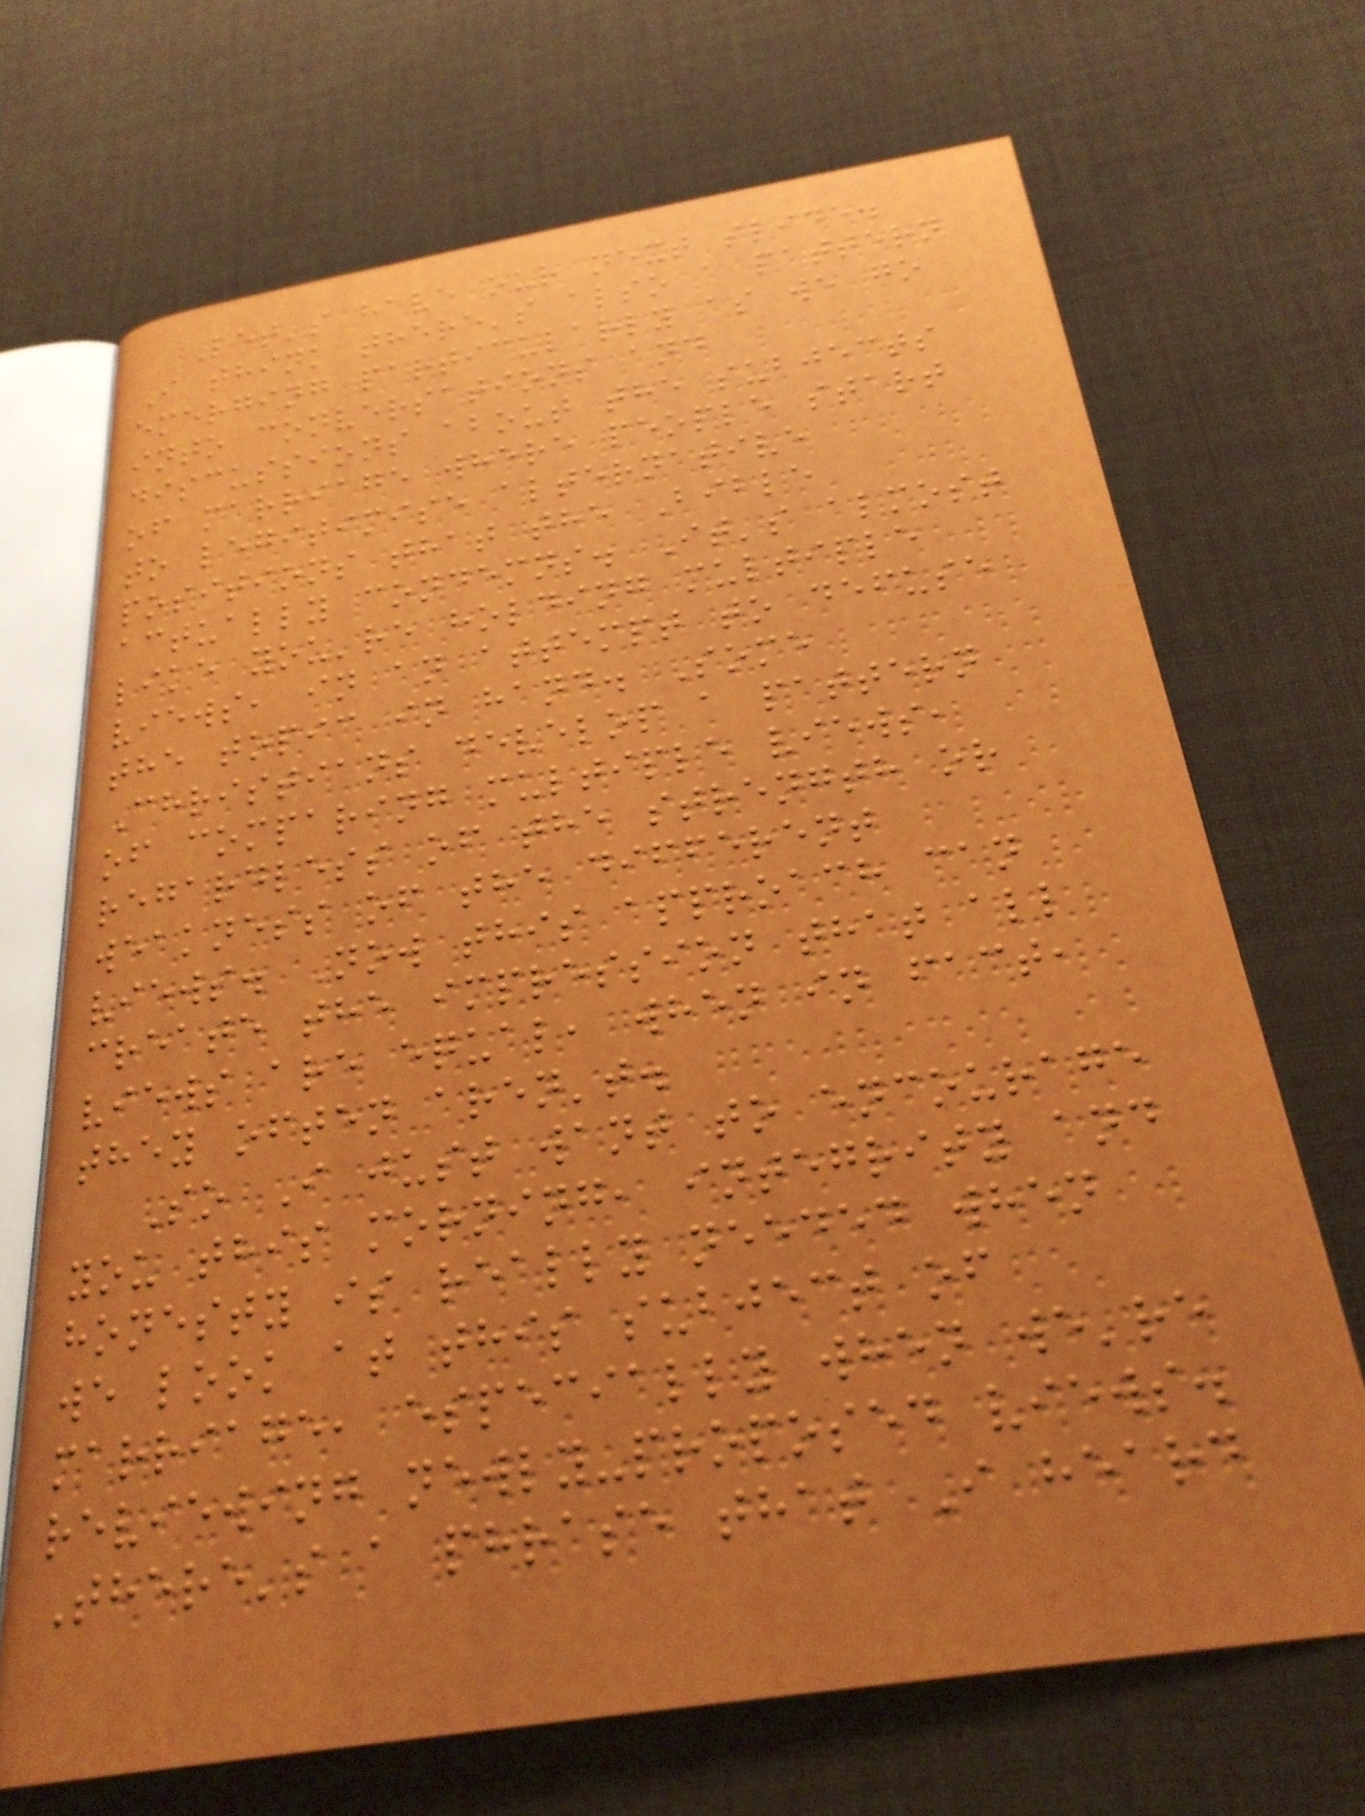Let's have our next slide.
I think there's also a pattern
emerging particularly as we go
into conversations and
discussions about the subjects
of marriage where people start
to legitimise alternative
positions that the Bible
actually condemns. It's almost
like you're holding multiple
views, in an attempt to defuse
the topic in hand. Some
Christians develop a pattern
of comparing multiple views,
regardless of the strength or
weakness of the different
views. Now this approach can
create the impression that all
views are equal, when in fact,
they often aren't.
So I just want to encourage
you this morning, integrity and
honesty is really needed when
we look at this subject of
marriage, especially when we're
reviewing newly-proposed views.
There's a phrase that I heard
